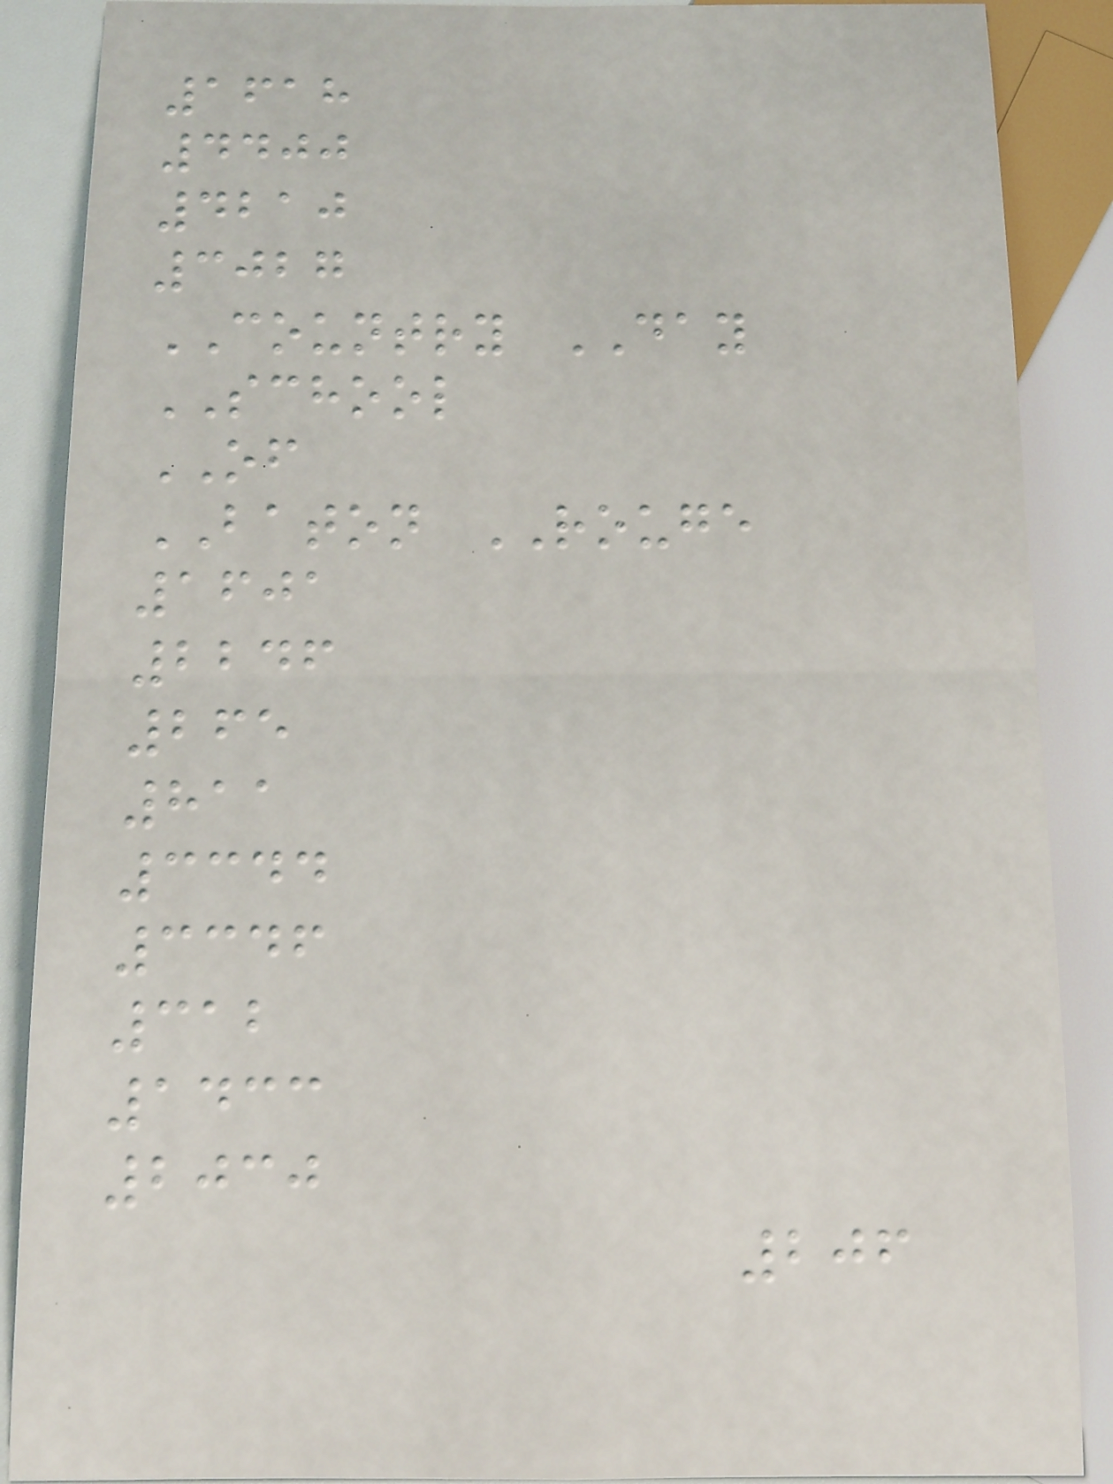1618
4400
4210
3027
COUNTRY DAY
SCHOOL
OF
BATON ROUGE
1601
2246
265
811
3344
3346
312
1433
2030
206
